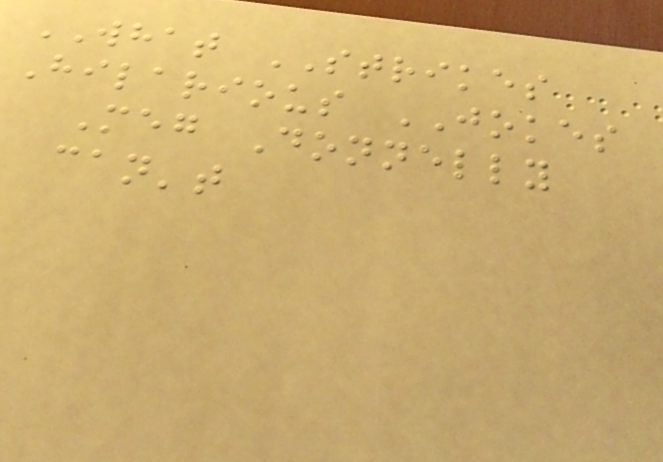WHAT STRIKES
Hilarious JOKES
Meg Donnelly
can't
